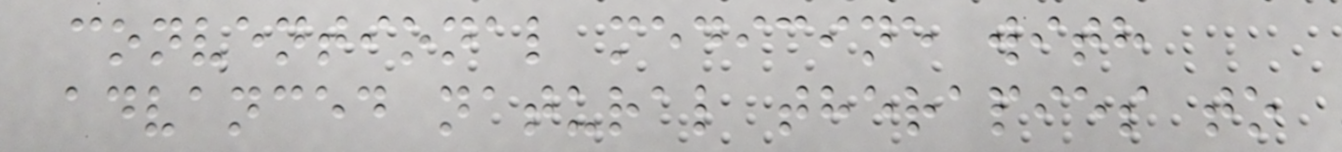conventional medicine with
advanced natural therapies to
